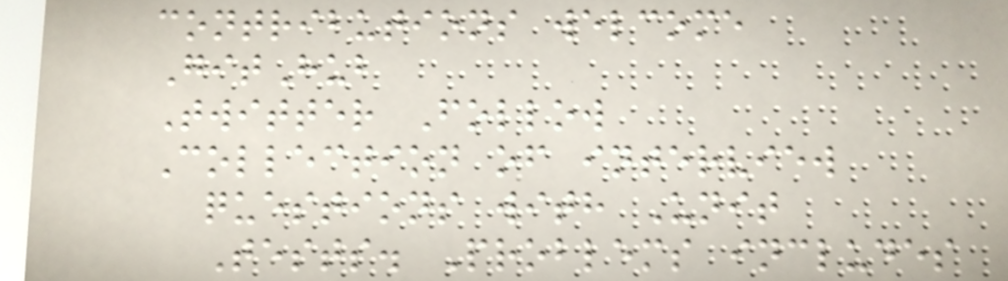contributions welcome
GitHub
Twitter Follow
Collection of interview
questions with Unit
Tests. Problems includes
